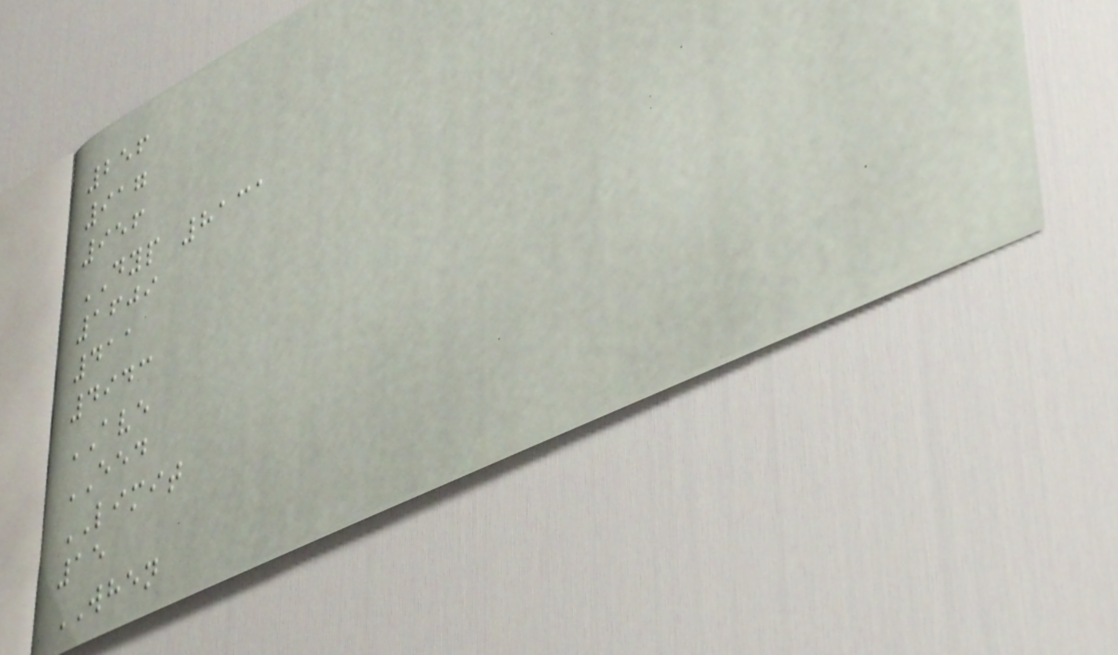256
917
956
DYP 8131
1609
411
4943
AVE
EED
LIMIT
15
WHEN
